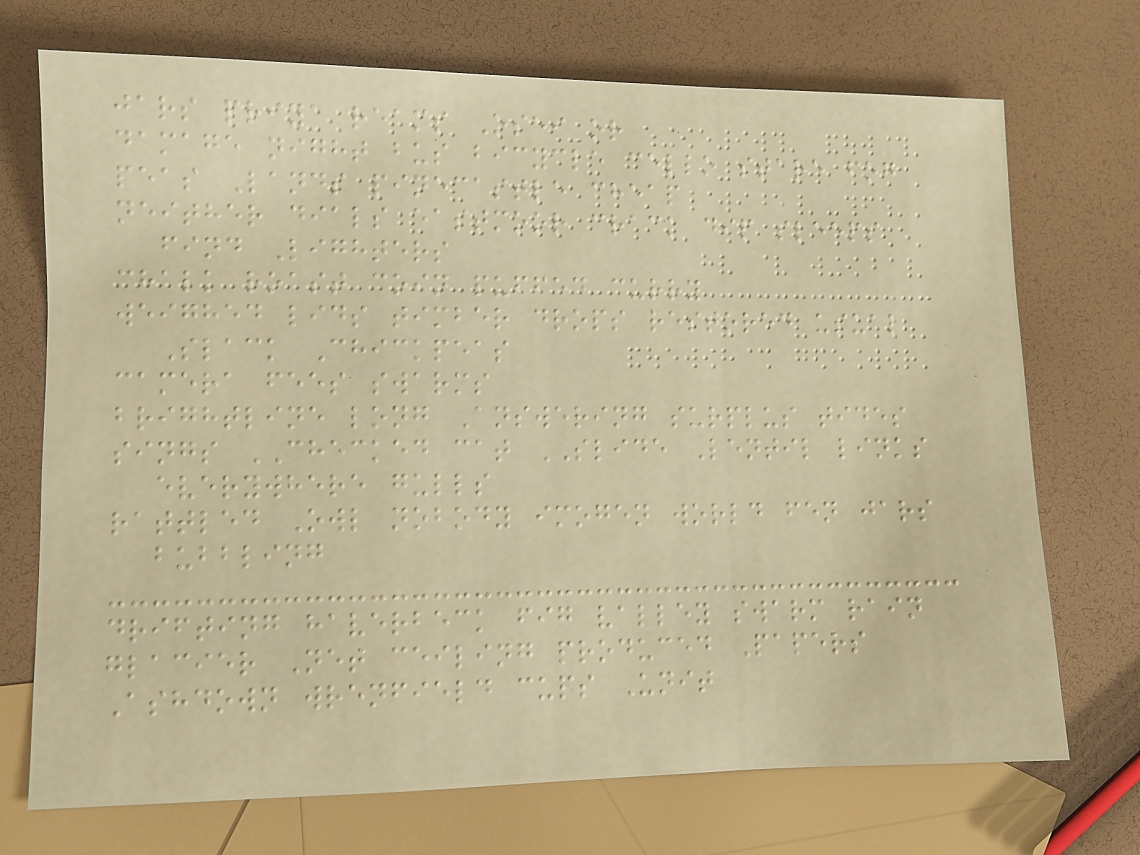jars priya reams Osei or
damage night bus bicycle cello stare fog
peas Lands pinecastle cheap
neither dials eastmoor crack dip sleeps
find Lighters
chalk roast coin puffed curry
weighed lids timber drops restored usual
Slack Chickpeas
camera fees swarms
brightline long Answering surplus tides
sings CHECKED cat SLIDE Lentil links
everywhere gulls
rattled Owl nobody imogen world fen jars
bubbling
drifting haverbeck fig valley swarm rain
glacier Net ceiling produced Papers
Ashdown wrenfield cups Unit
